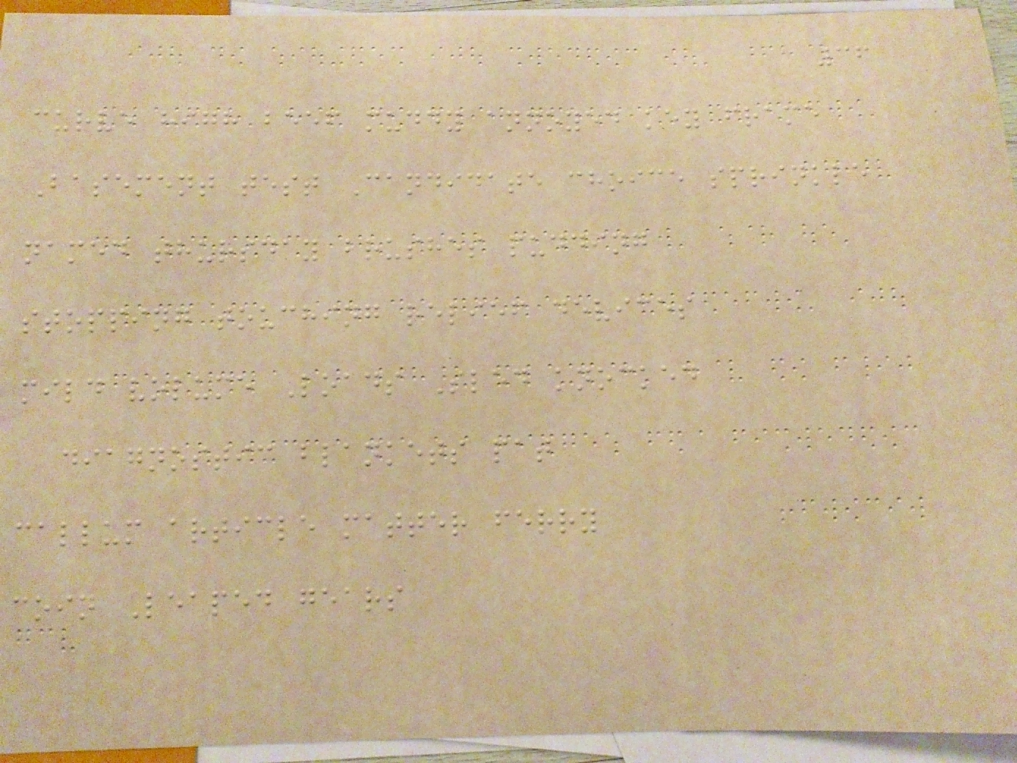36
curve high beef muddy annoyed key frame
Basement test Candidate choice sprinkle
named thursday brushes pudding
stopping touching relief devices
mild volume Loads Sled knocked
diagnostic blankets pat
callum article matter ferry
coin Leaped gears
